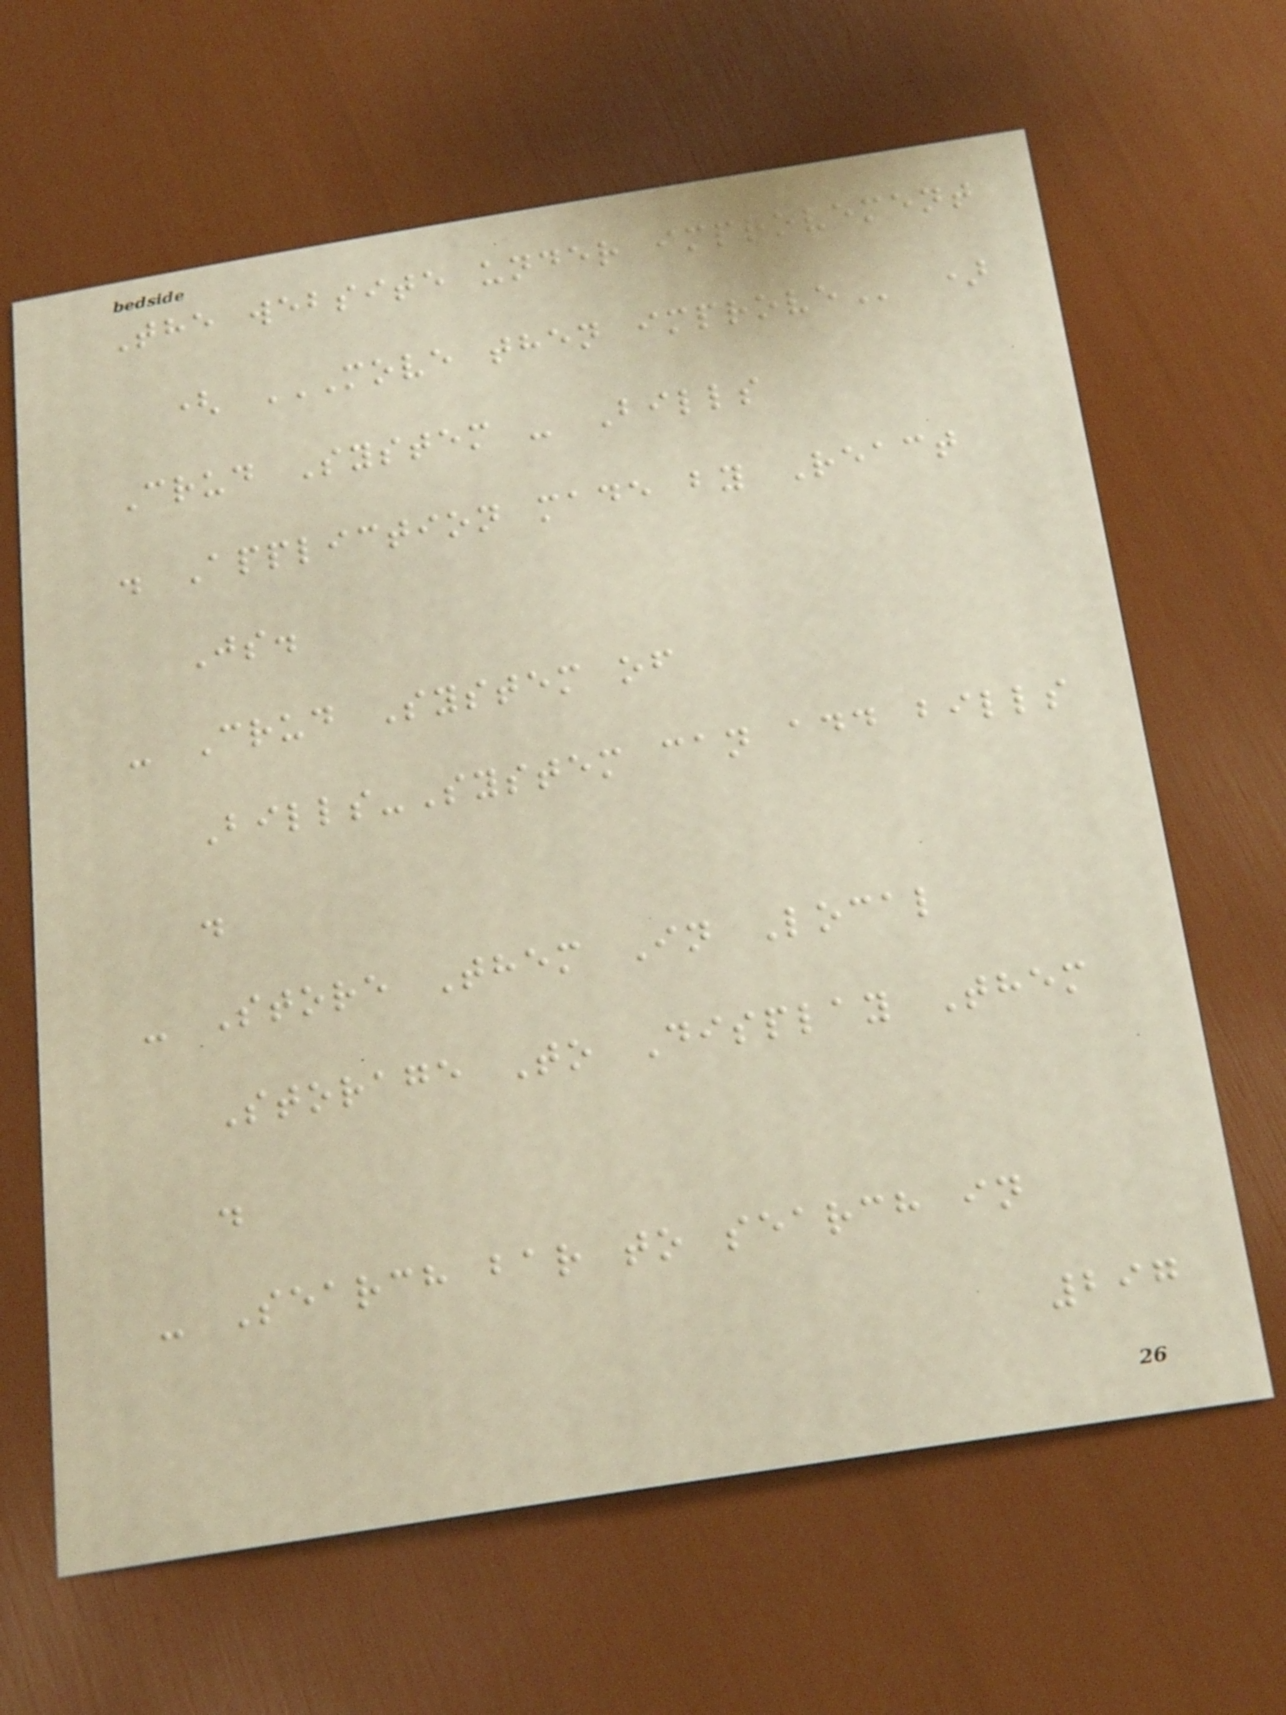The website under improvement
( MOVE THEN IMPROVE )
Crud System - Bills
. Appliction made by React
Js.
- Crud System of
Bills-System can add bills
.
- Store Them In Local
Storage To Display Them
.
- Search bar to search in
297
